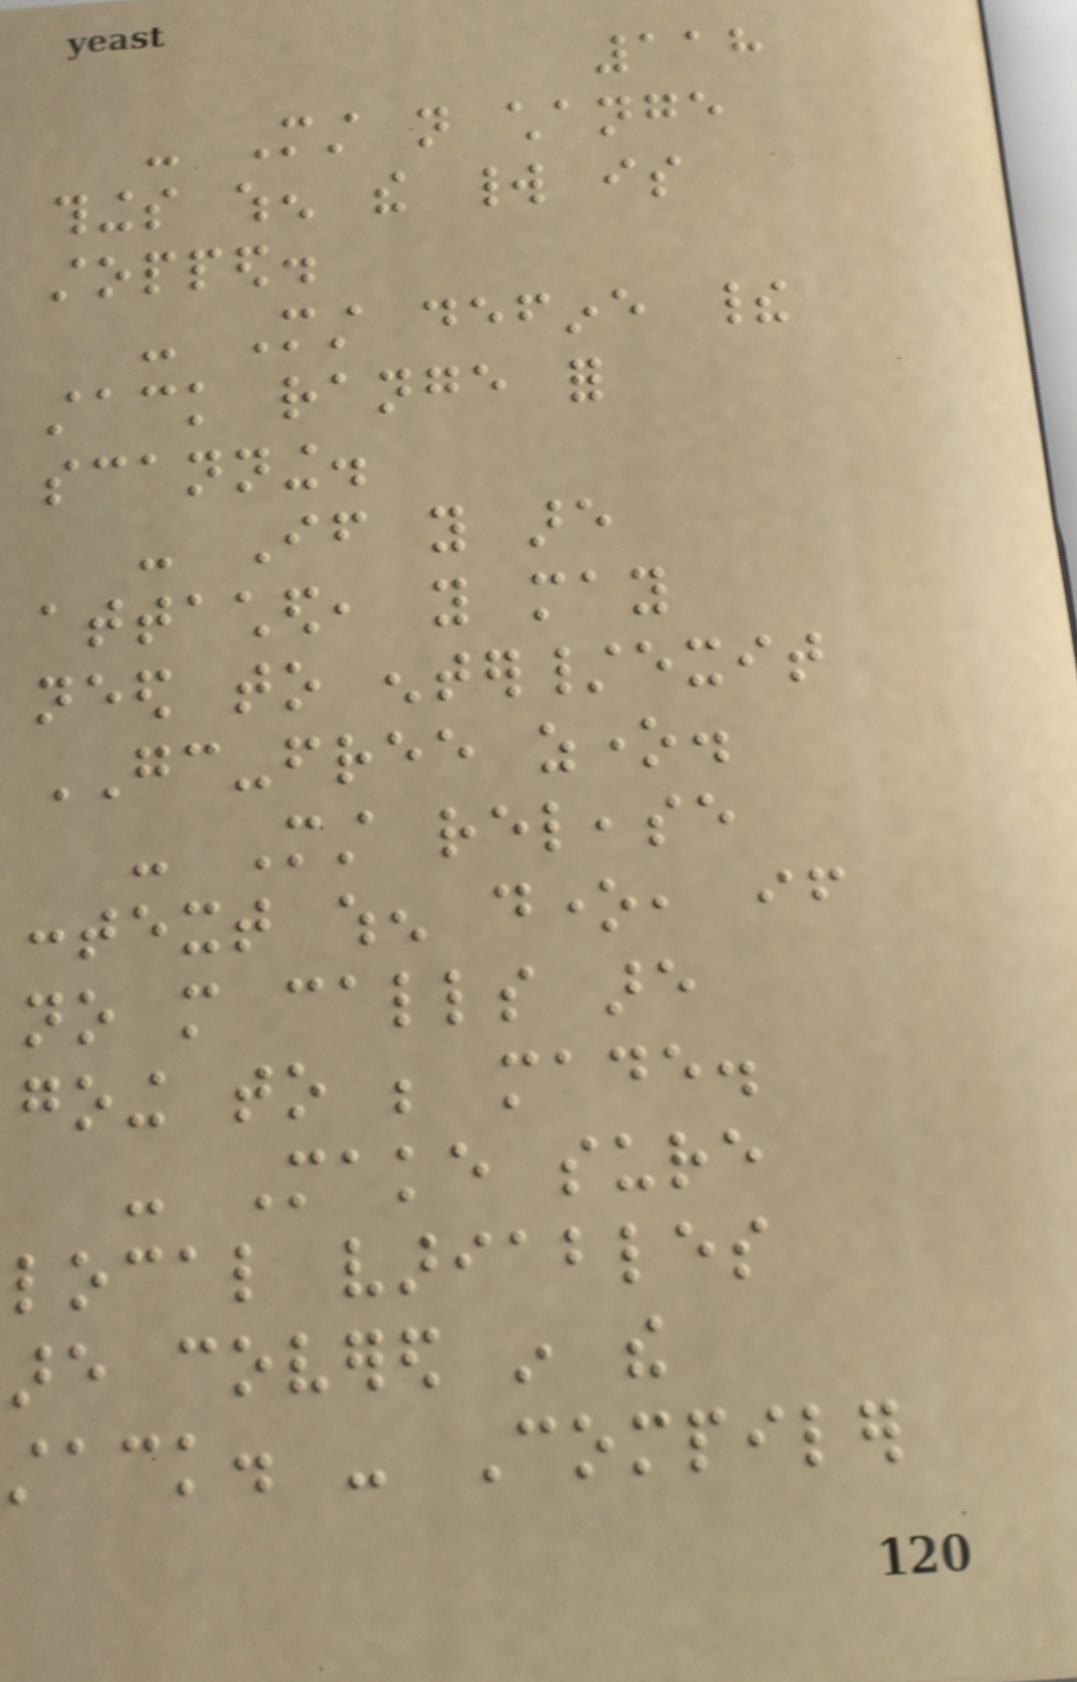118
- Must not change
things when the world is
stopped.
- Must define their
stack range for
scanning.
- If you are
attached, you may
need to enter/exit
GC-free zone.
- Must release
context when done, if
no more calls are
going to be made.
- Make sure
local variables
are covered in the
stack. - Compiler
